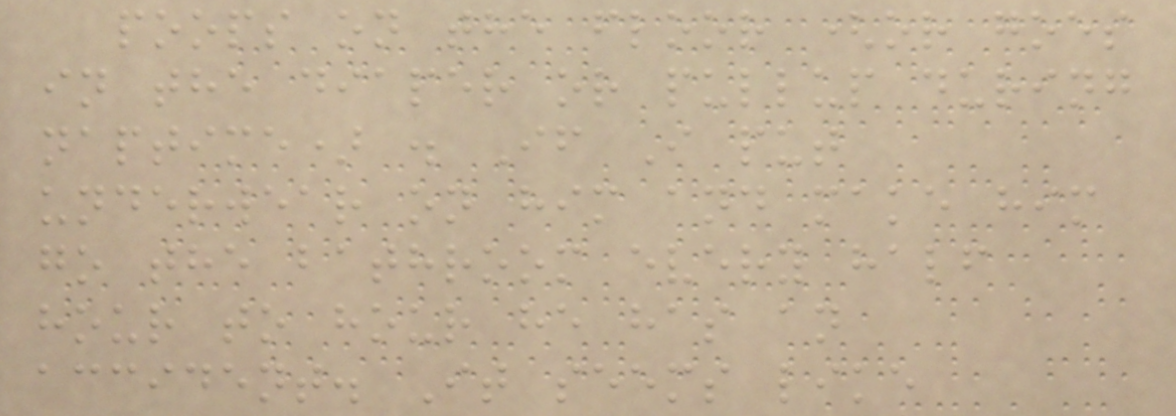poops on the floor (or goes
in the diaper or pullup during
naptime) . If I put
underwear on him and make him
go the bathroom every half
hour to hour he has an
accident. It seems like
